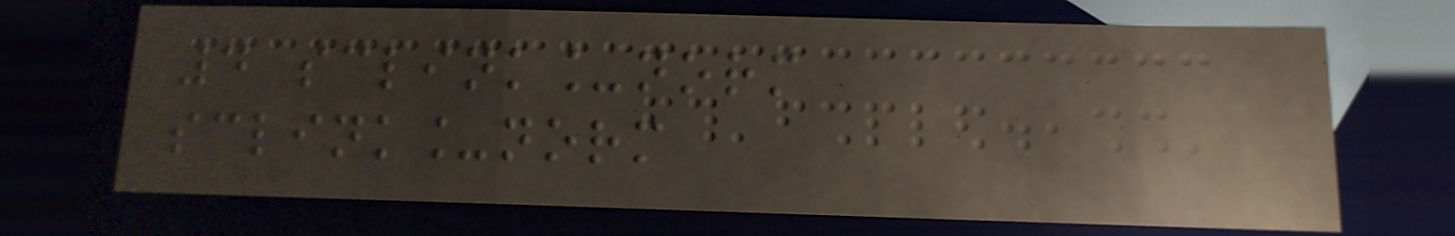4 sclink_norm
sclink_norm
